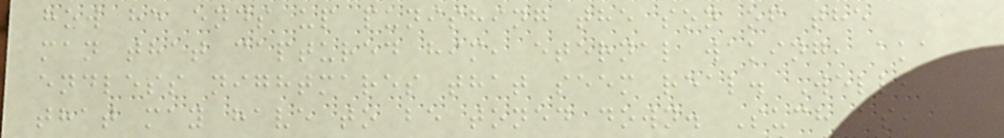how he ends up punishing the son of the
man that captured him, eternal waking, aka
endless nightmares that seem real. Well,
that may have to be toned down. Such as,
